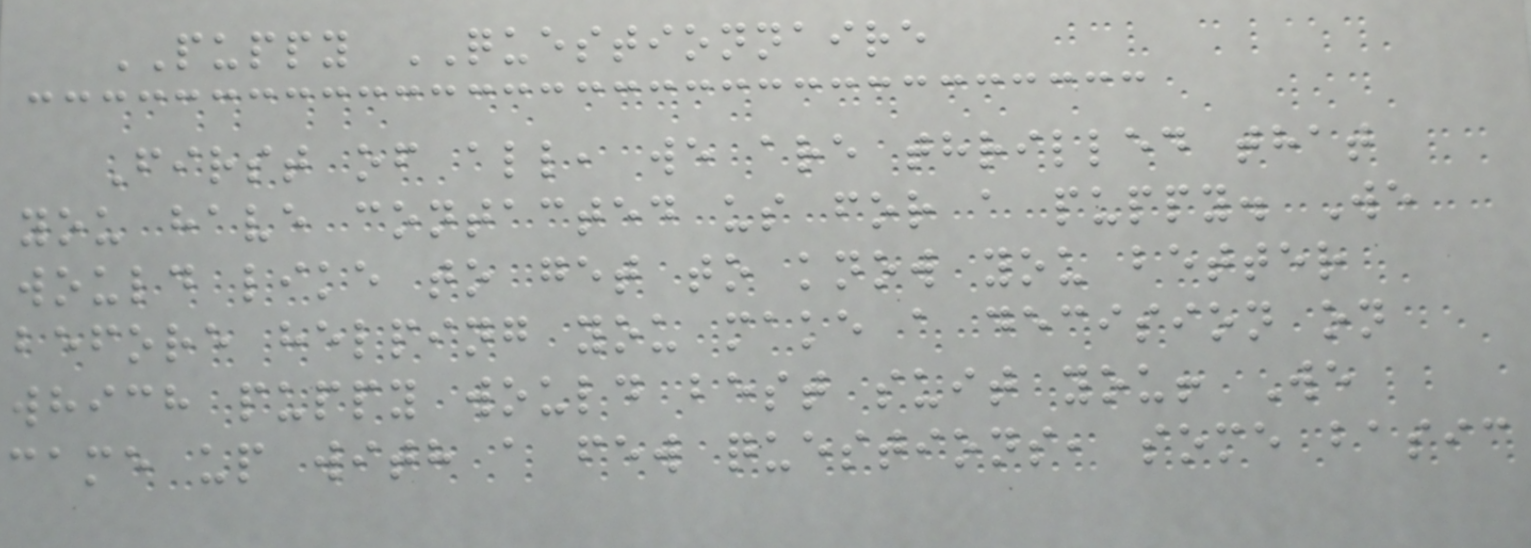PUPPY QUESTIONNAIRE
First of all, we are thrilled that
you have contacted us for a puppy. We
would like to get to know you better
before helping you make a decision on
which puppy would best suit you! We
came up with a few questions, some basic
